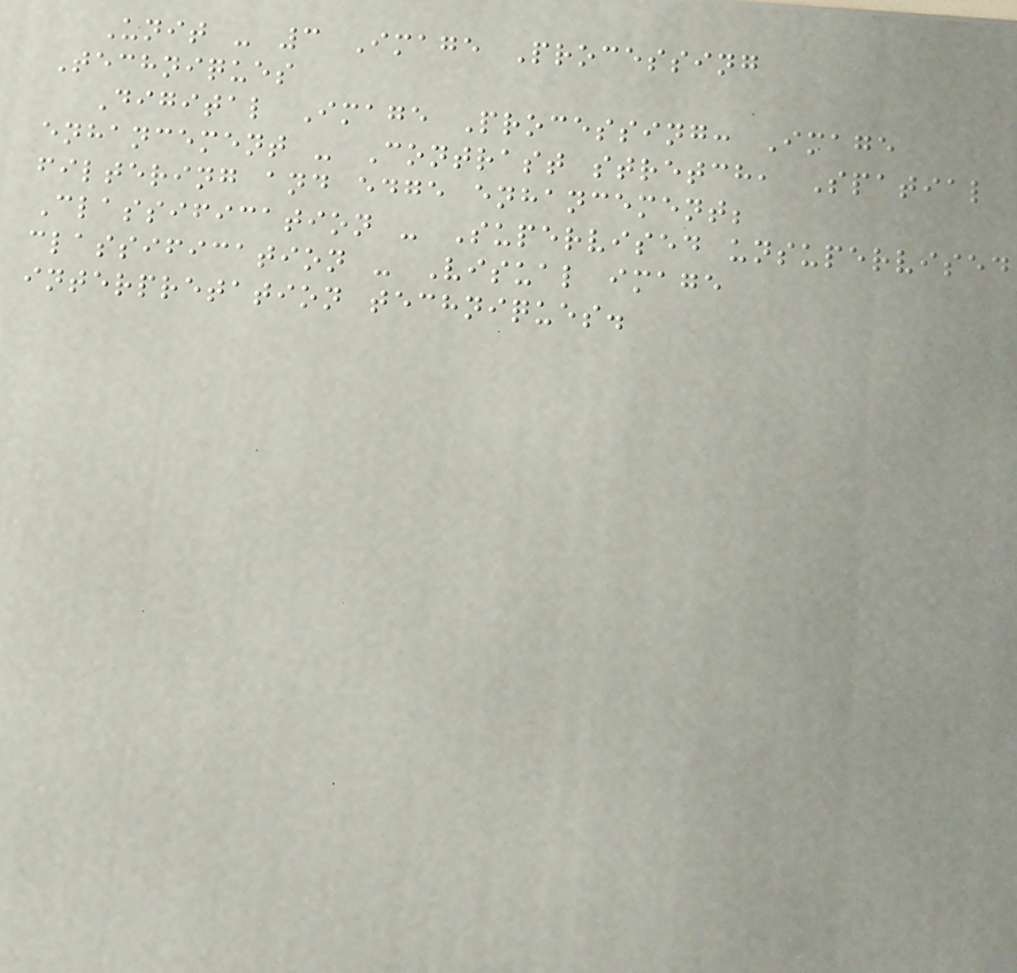Unit - 3 Image Processing
Techniques
Digital Image Processing: Image
enhancement - Contrast stretch, Spatial
filtering and edge enhancement;
Classification - Supervised unsupervised
classification - Visual image
interpretation techniques.
